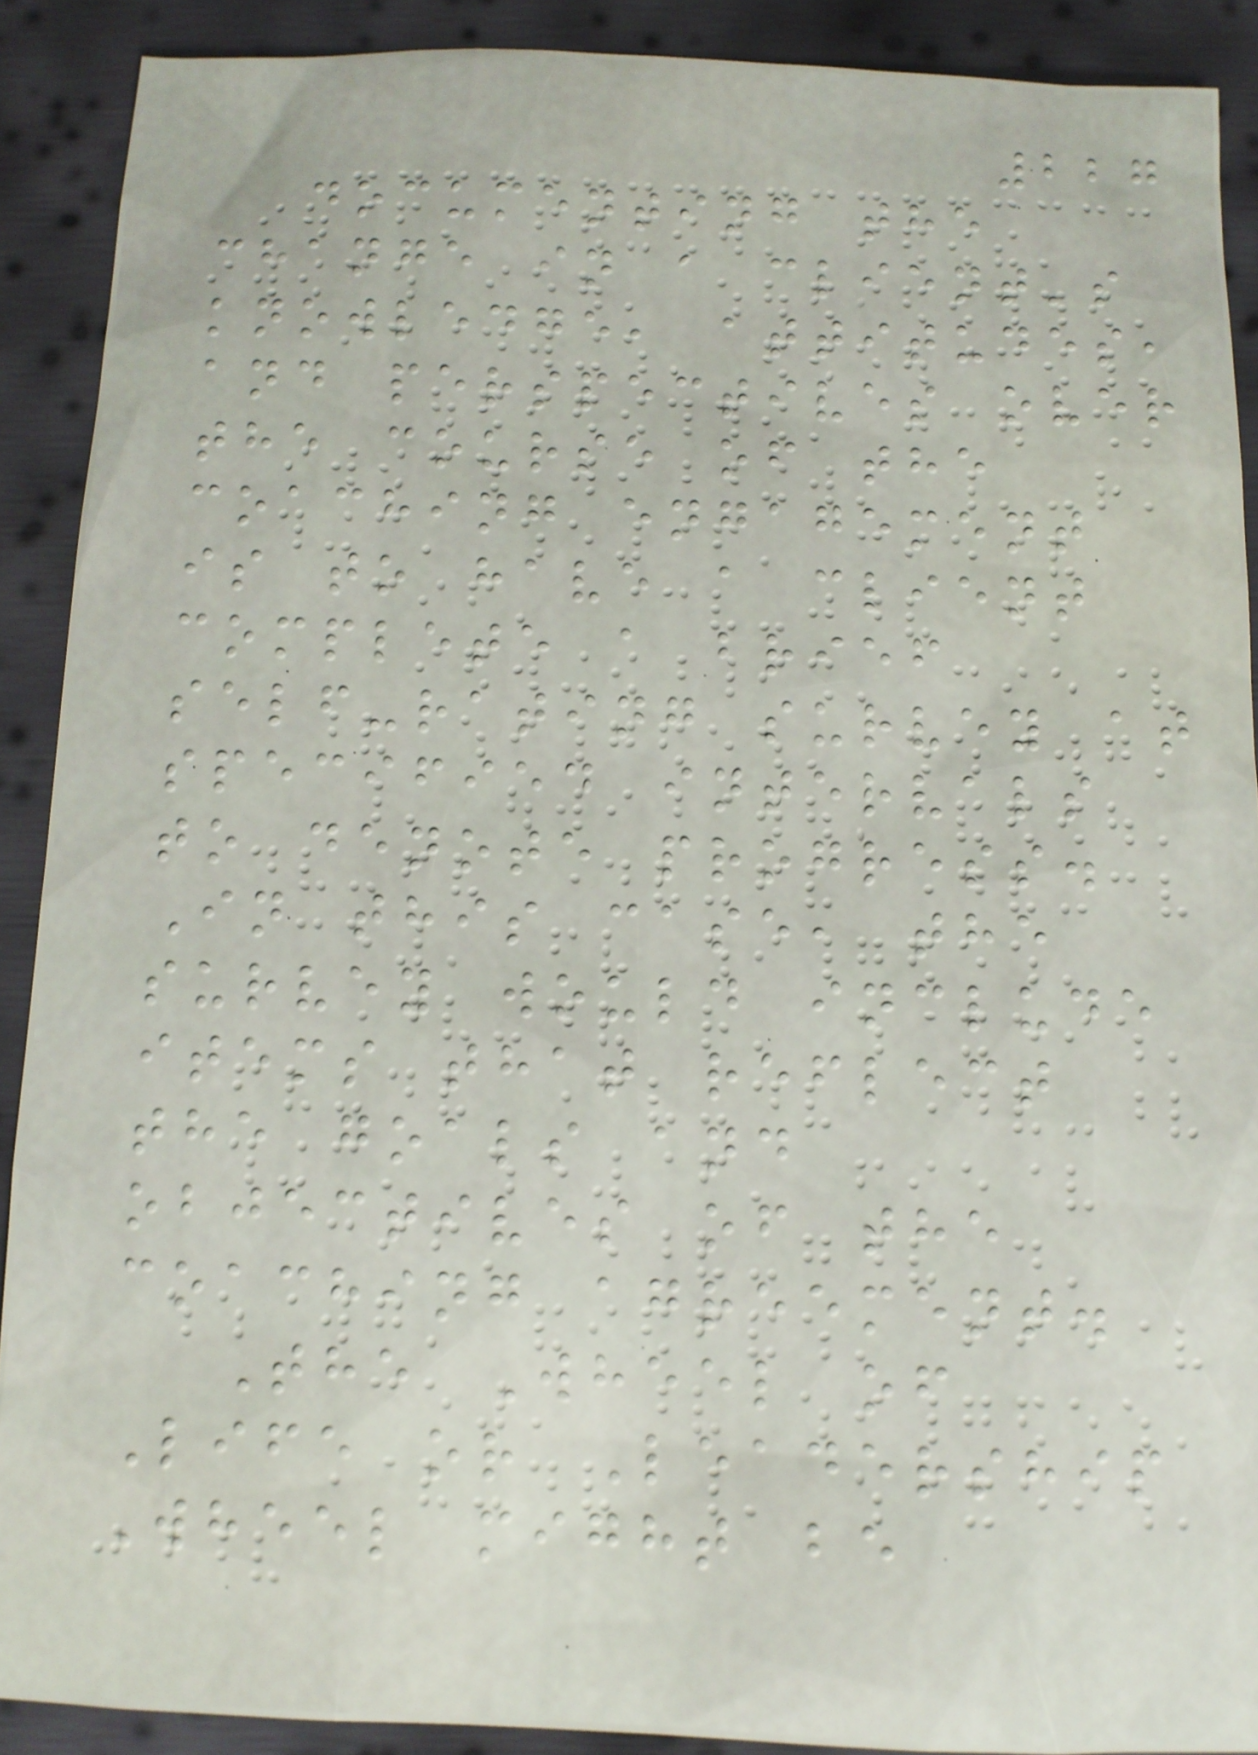227
documenting the
change in a client's
knowledge, attitudes,
and perspectives over
the course of the
coaching engagement
is to have a client
complete a brief
self-rating survey at
specified intervals
to denote progress.
In this case, the
survey would include
items that reflect
the goals and
objectives of the
coaching agreement.
The Wheel of
Life or Leadership
Wheel might be
